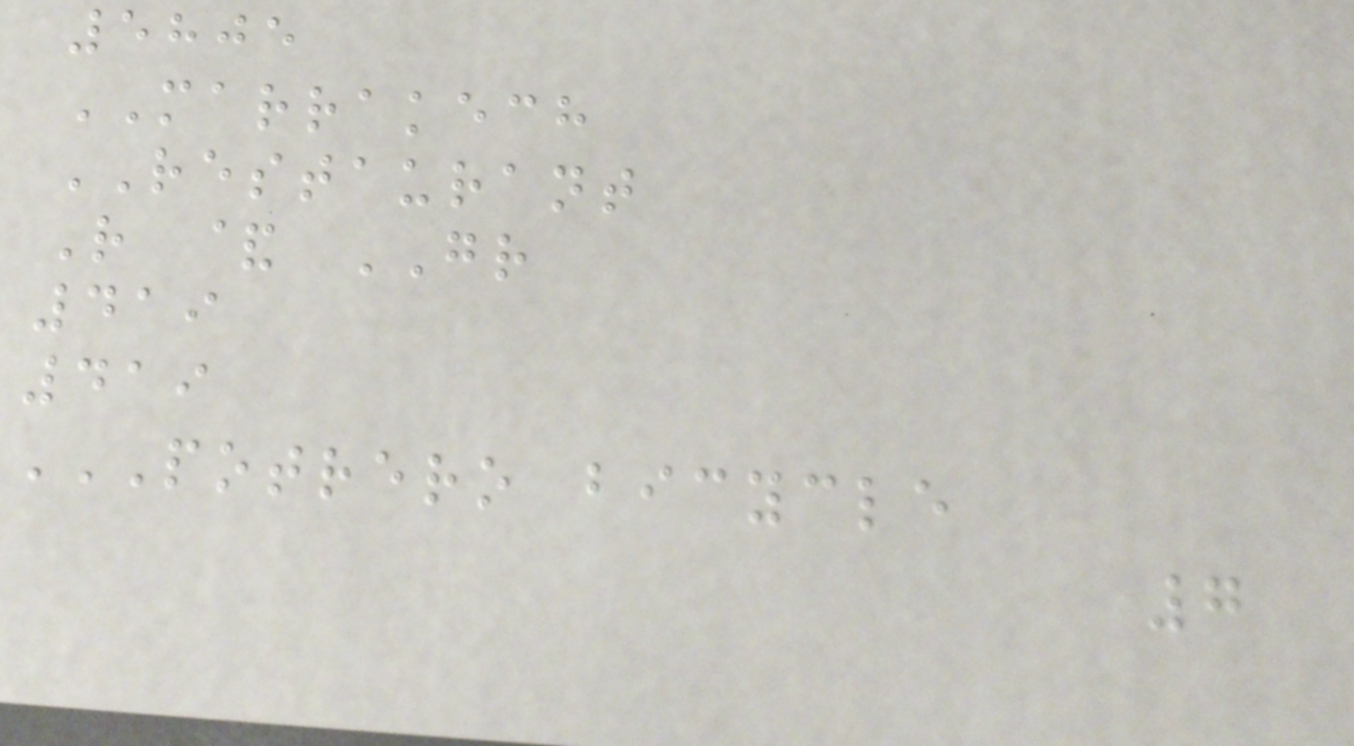5805
MARRAKECH
RESTAURANT
R & GR
419
419
POTRERO BICYCLE
7
